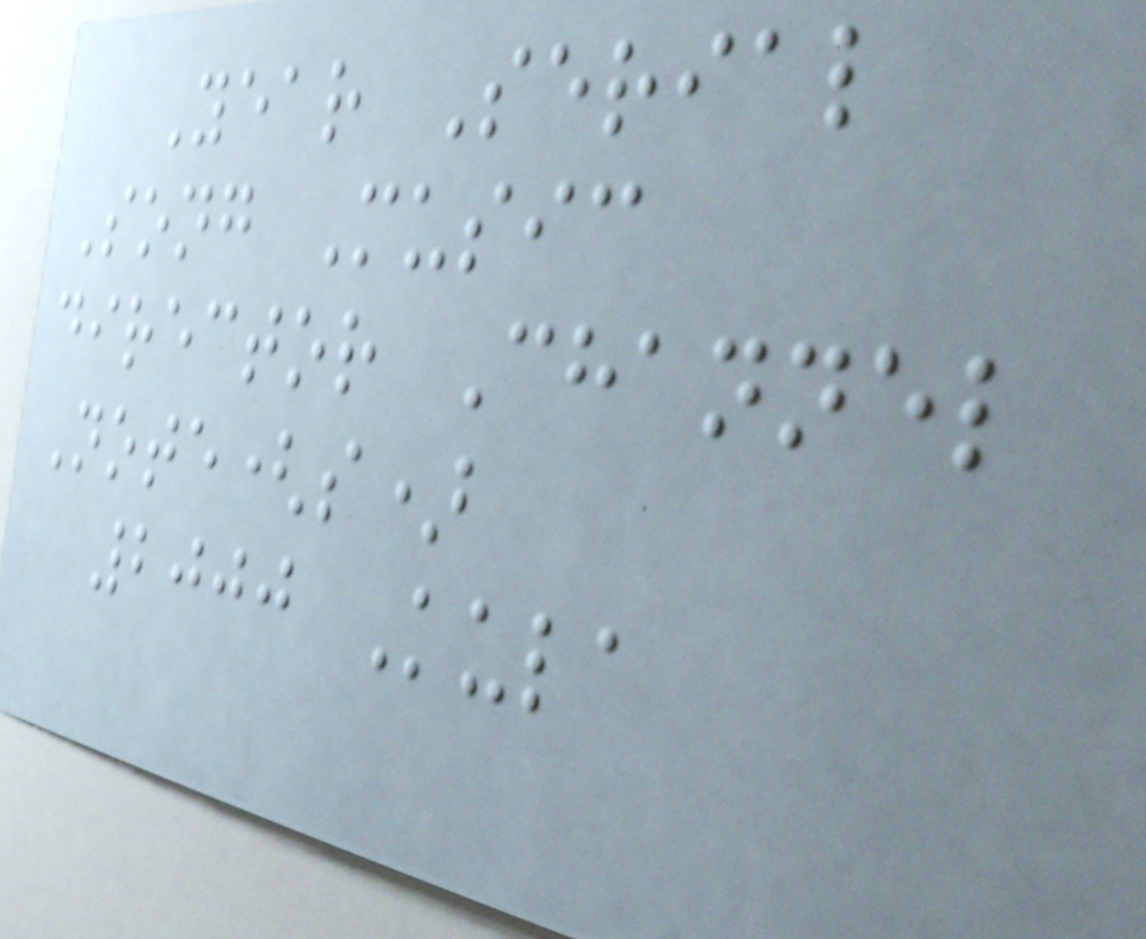Year Serial
Song Music
director Channel
Note(s)
2000 Kula
